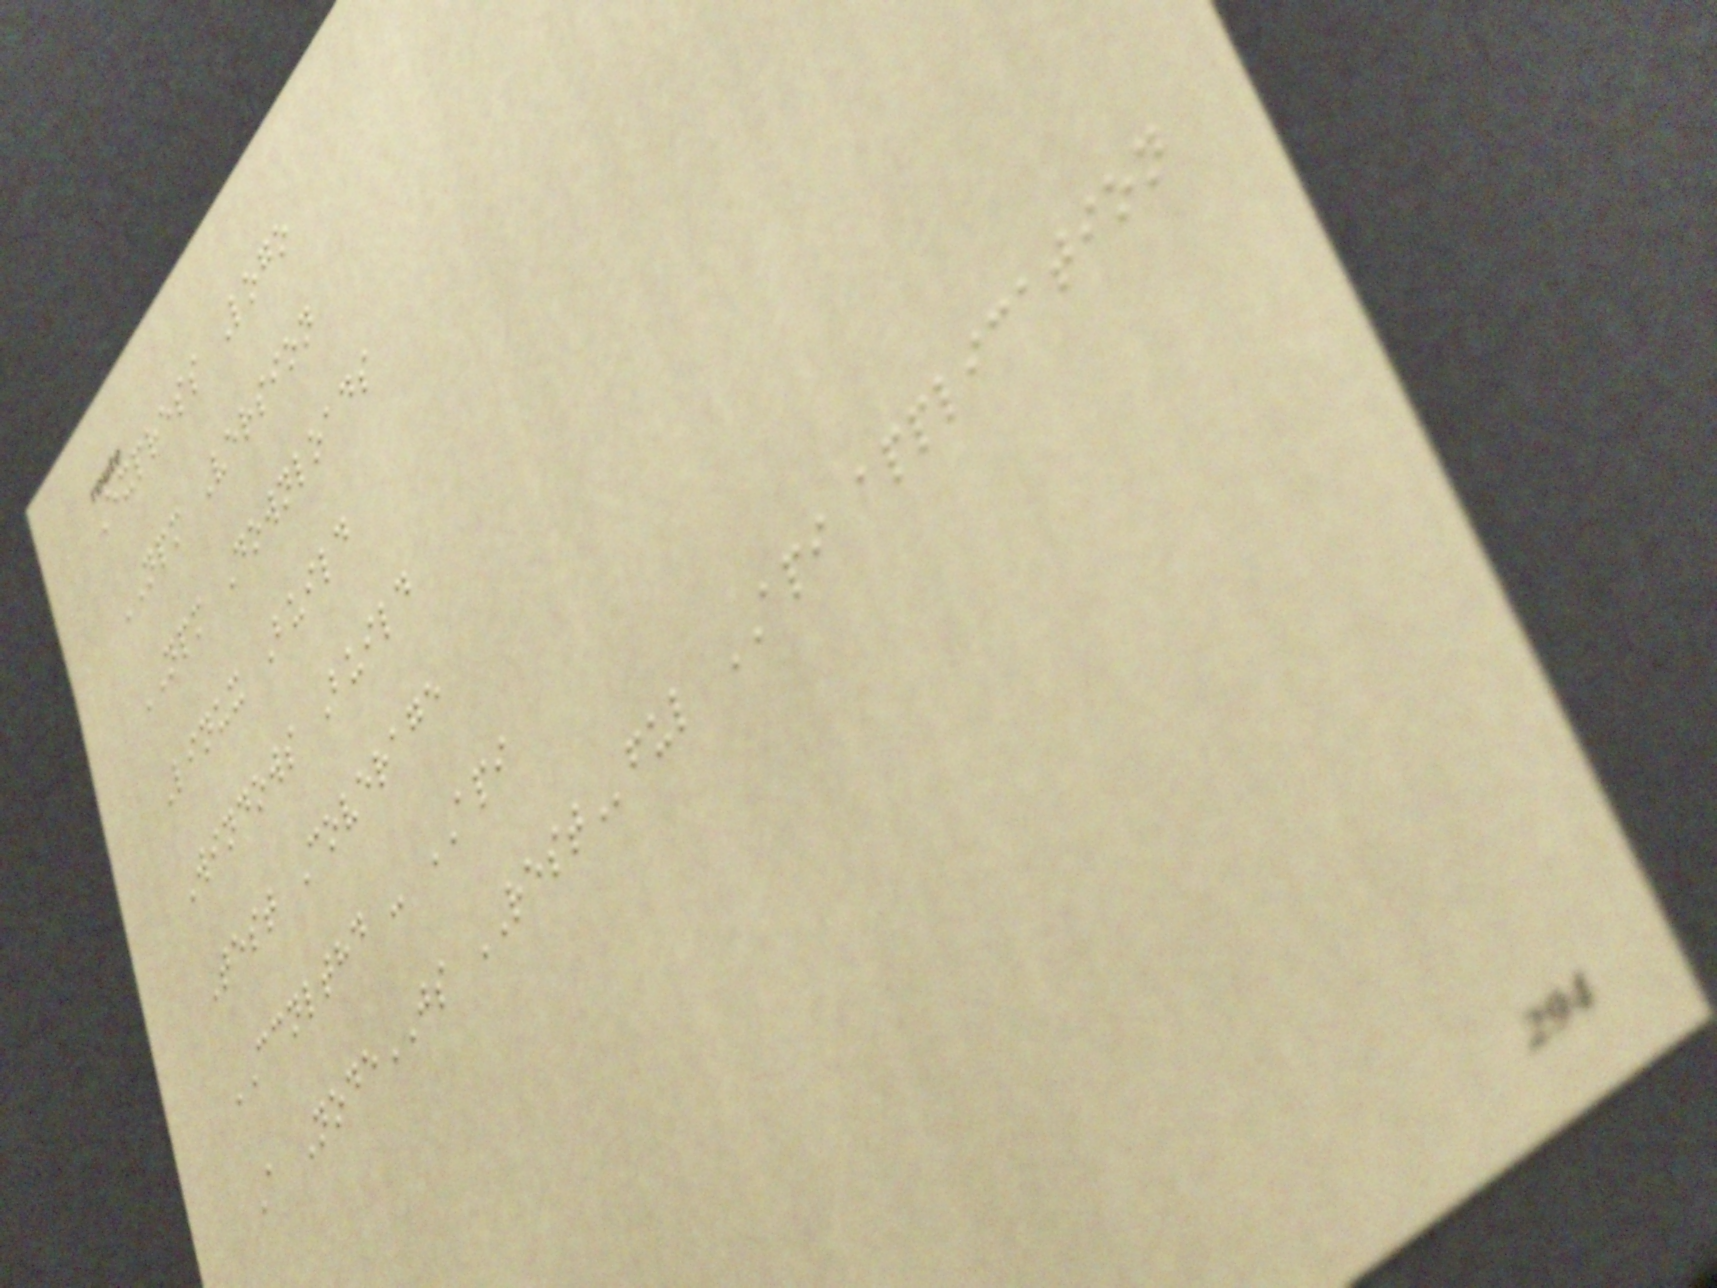Express Logo
NPM Version
NPM Downloads
Linux Build
Windows Build
Test Coverage
CCNLTHD - API
A NodeJS RESTful API application
